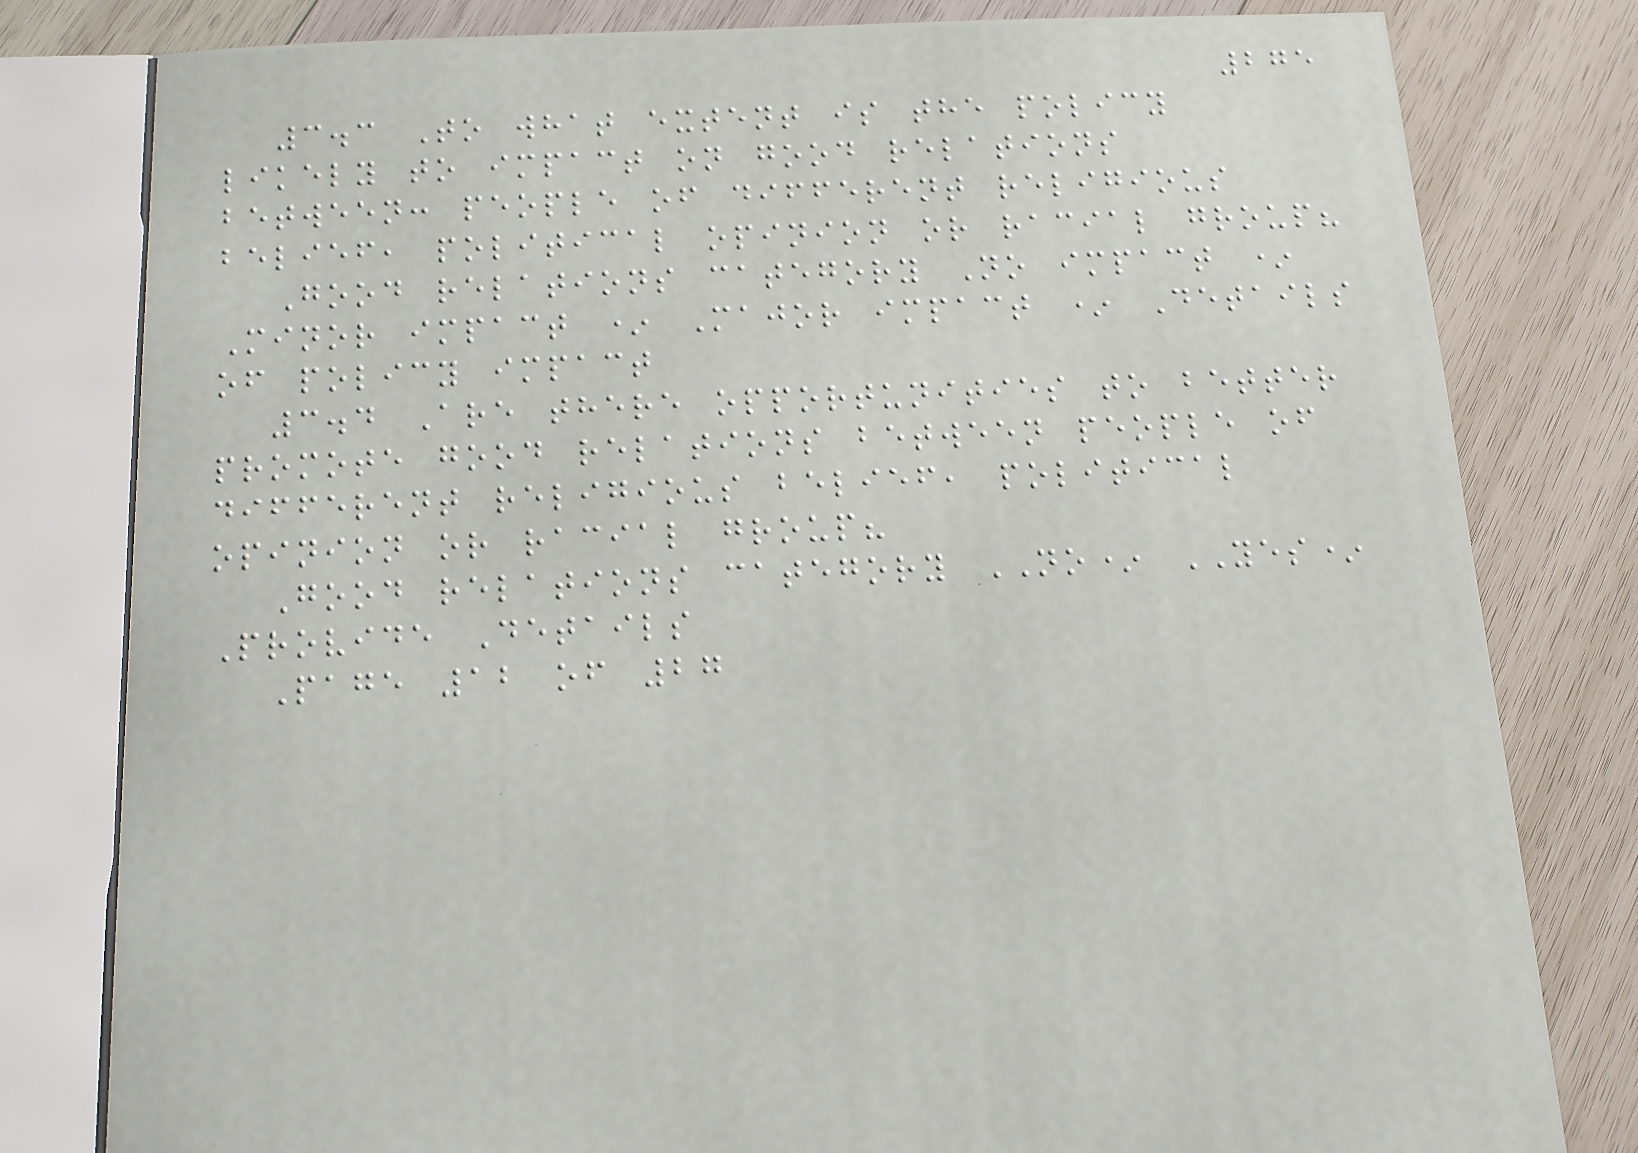275
3.3 To what extent is the policy
likely to impact on good relations
between: people of different religious
belief, political opinion or racial group?
Good relations category No impact *
Minor impact * Major impact * Details
of policy impact
3.4 Are there opportunities to better
promote good relations between people of
different religious belief, political
opinion or racial group?
Good relations category NO* YES*
Provide Details
Page 12 of 27
